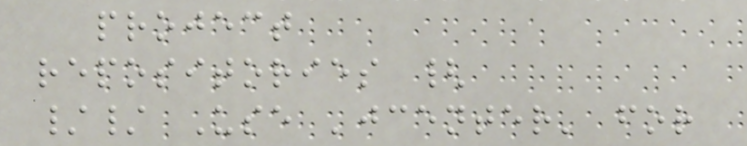project
repositories {
// Use 'jcenter' for
